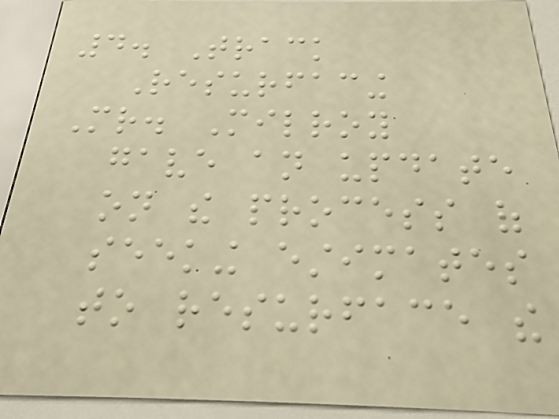4. Track
Resurfacing
Mr. Milroy
gave an update
on the process of
seeking estimates
to resurface the
